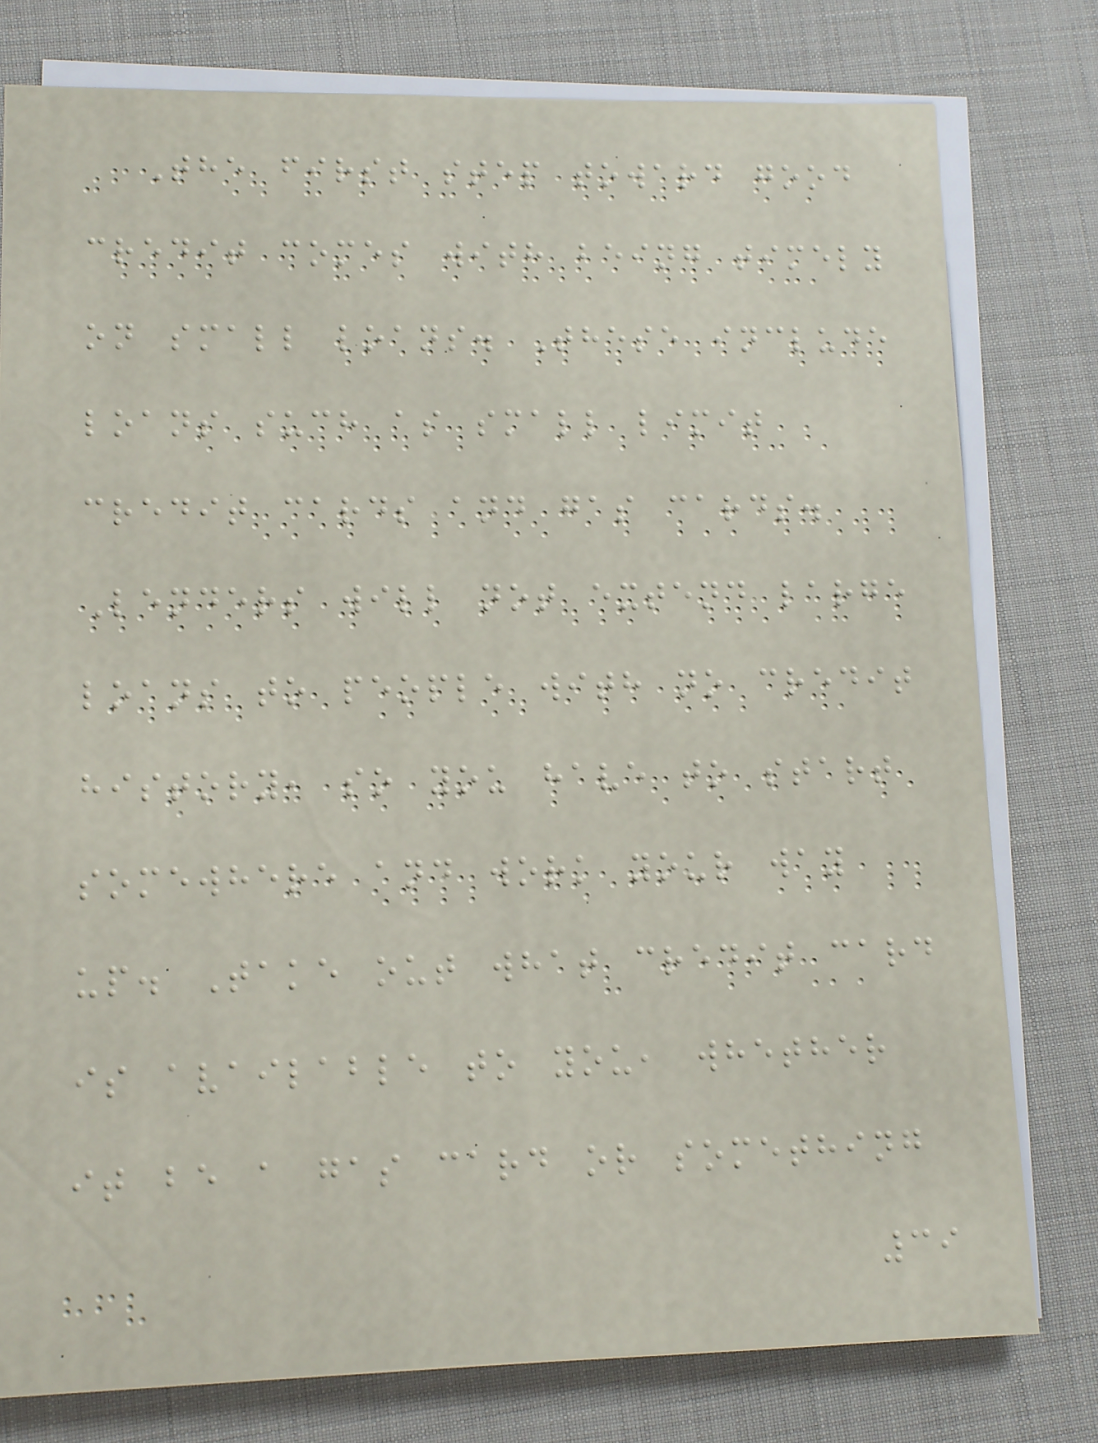The first step toward good
credit comes with being timely
on small loans. These include
loans such as small limit
credit cards and gas cards.
Lenders will not extend large
loans to people with no credit
history, so you have to start
somewhere and work your way
up. Take out what credit card
is available to you, whether
it be a gas card or something
39
